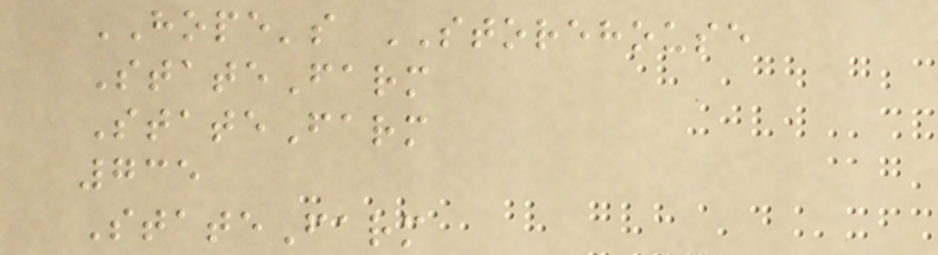HOPE's STOREHOUSE
StateFarm
StateFarm
735
StateFarm
